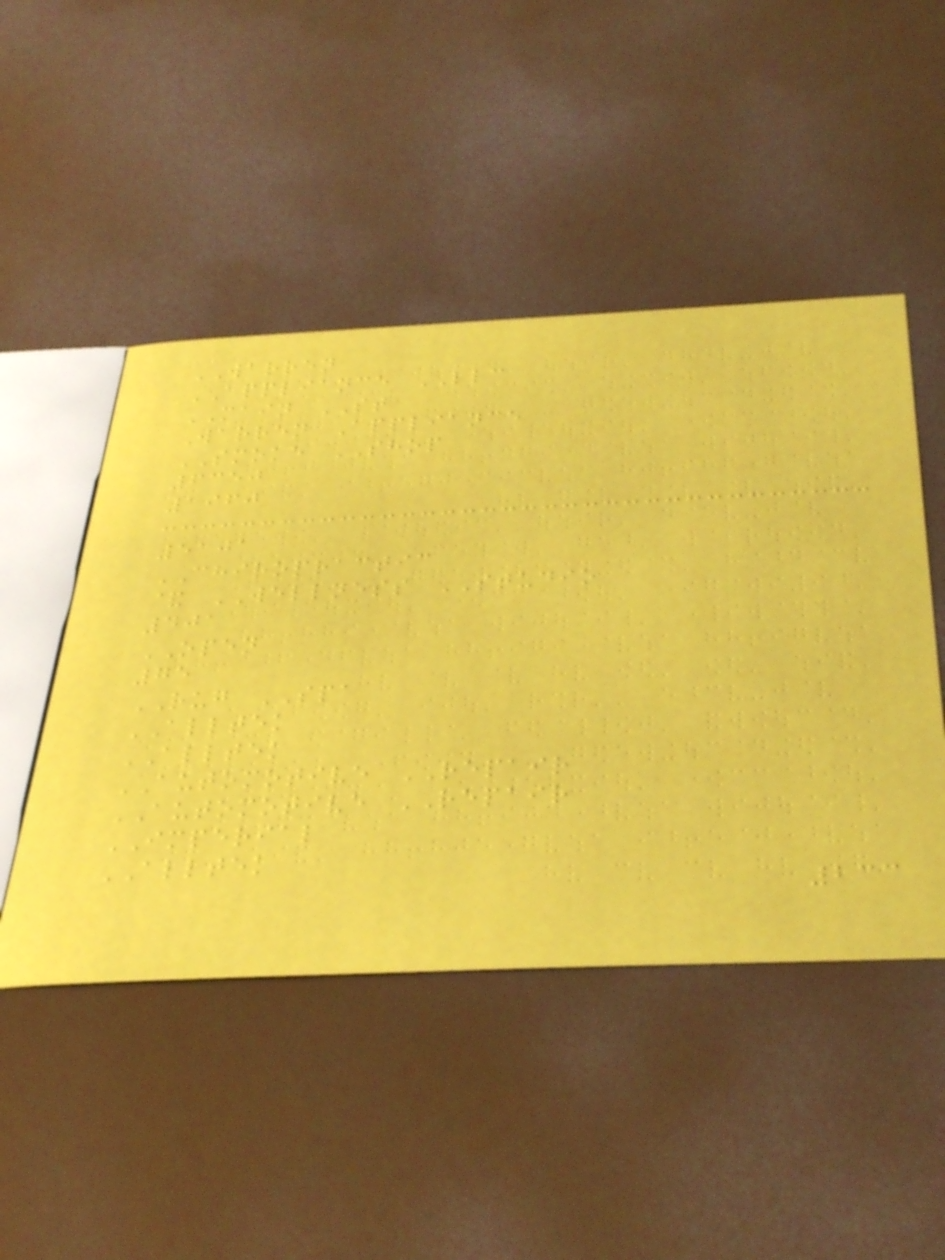WARREN
APPLIANCE LLC
MAIN ST
Warren Appliance
SMOKE SHOP
6350
1960
5101
CHIROPRACTIC
& WELLNESS STUDIO
401
OPEN
75
RUG SPA
ALLTEK
ALLTEK
AUTOMOTIVE REPAIR
AUTOMOTIVE REPAIR
IMPERIAL
ALLTEK
233
